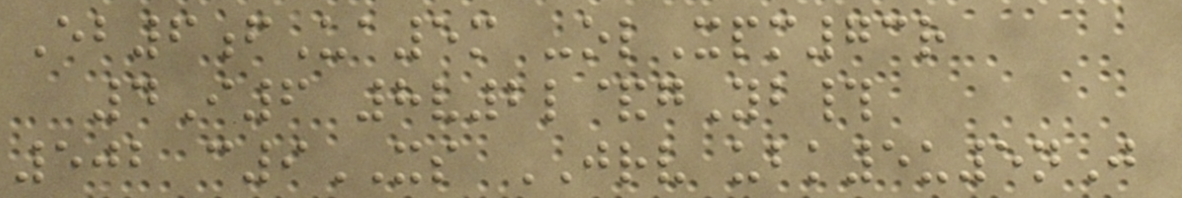Eb6fUa5m -olXpm73r
4I6 8v2l&gYb#
502 c9XS JRV ubk5u5nJ
